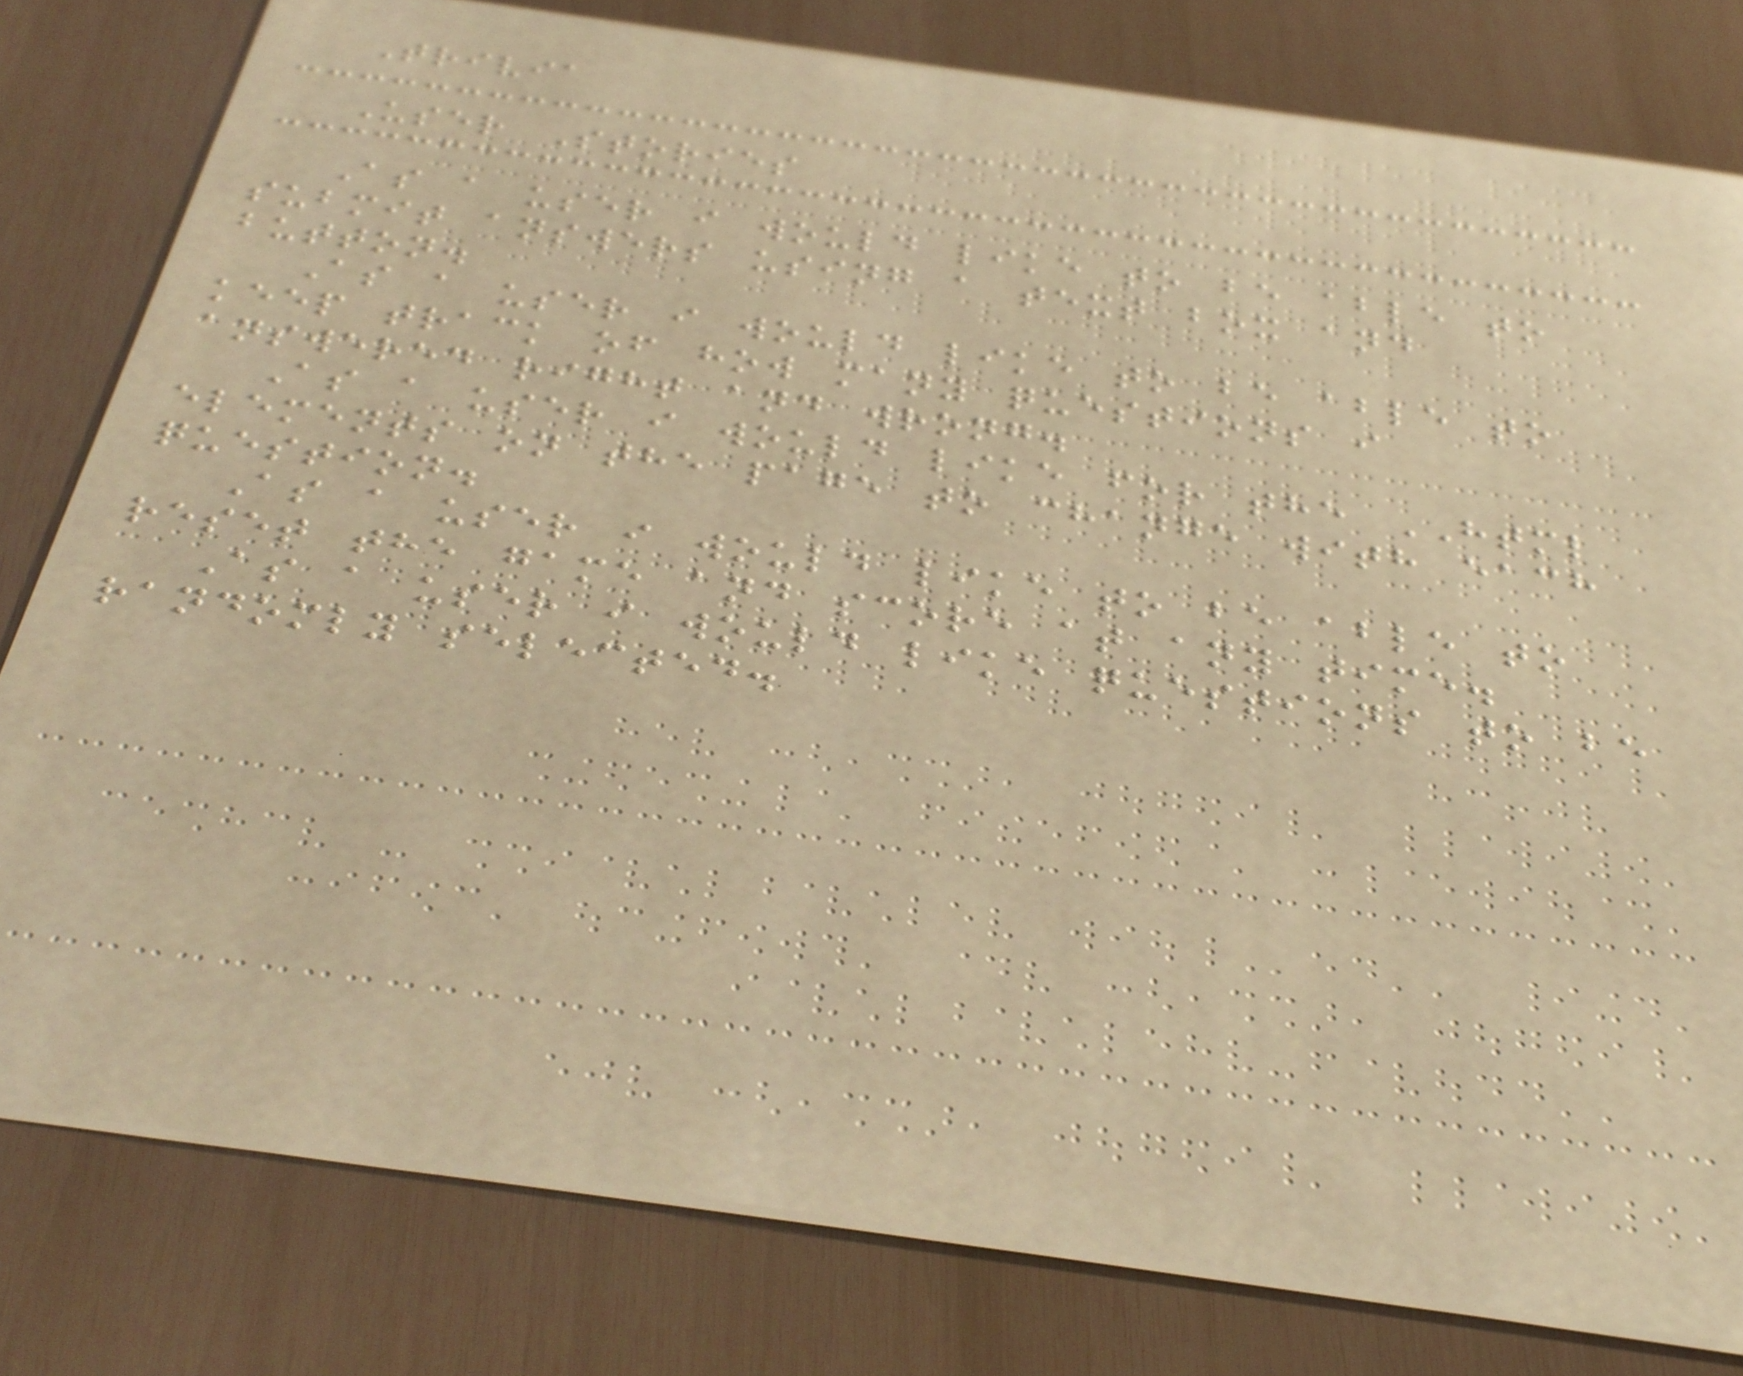Trivia
User Stories
As a user i would like to be able to
submit answers using a text box and
button.
As a user i would like to be able to
keep track of how many questions i
answered right and wrong.
As a user i would like for the HTML
elements on the page to change with each
question.
As a user i would like to be able to
reset the game and score at any time.
As a user i would like questions to be
randomly selected.
